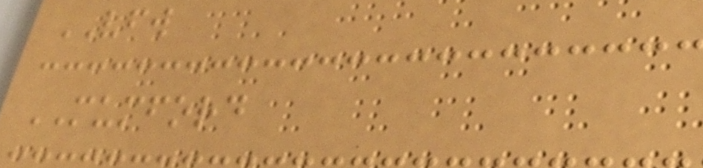VFW
MUMFORD
